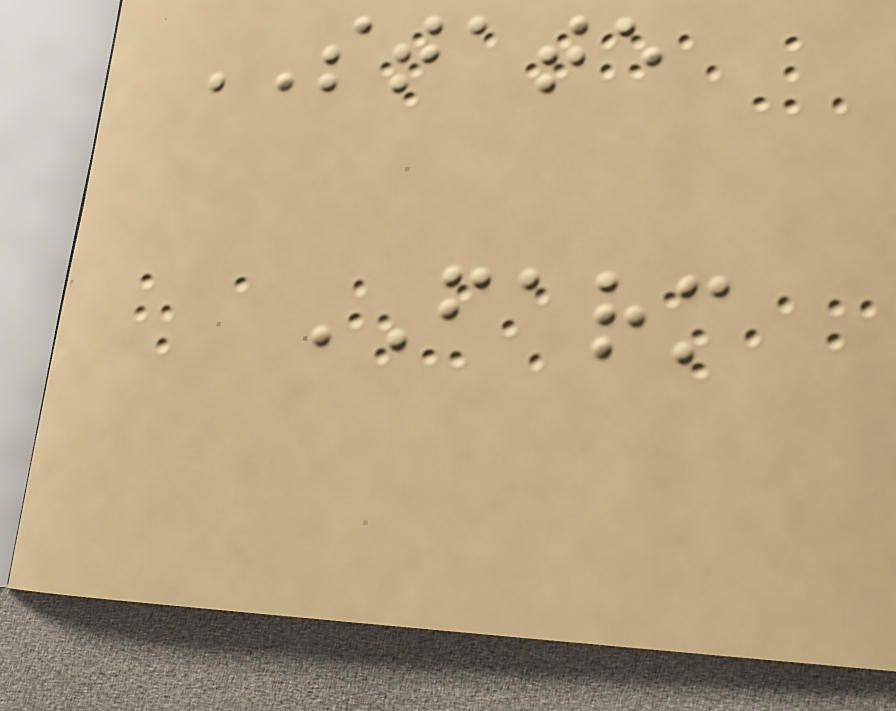STATE
FARM
